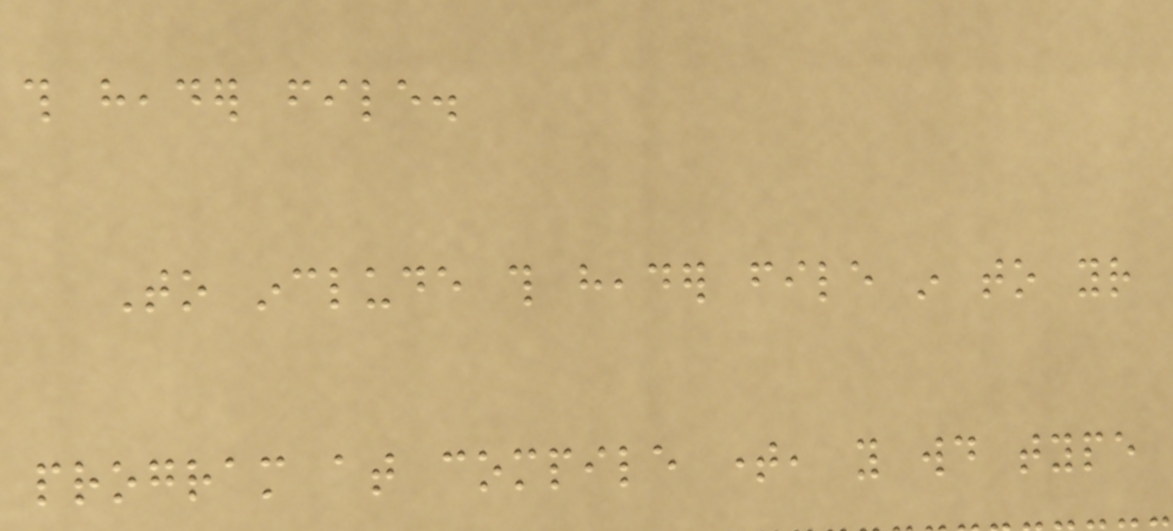this header file.
To include this header file in to your
program at compile time, you would type
